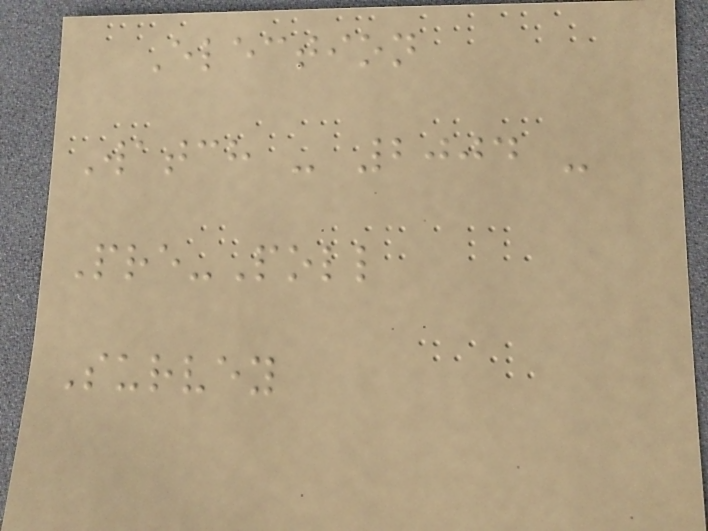Election
Watch - 2004 -
Pre-Poll
Survey
